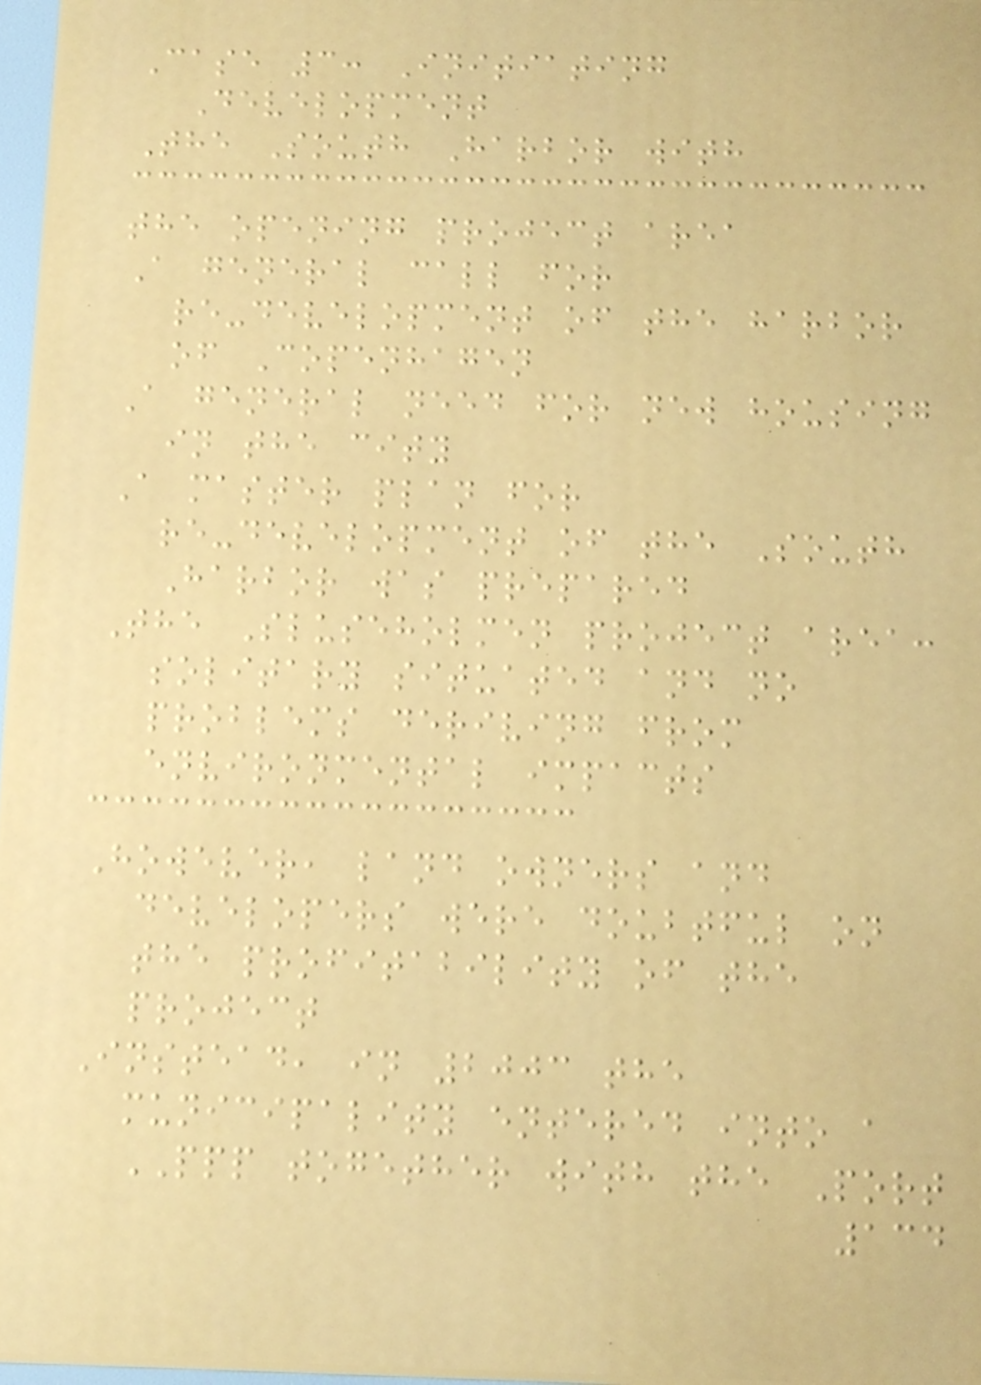Case 3: Initiating
Development
The South Harbor with
the opening project area
A general call for
re-development of the harbor
of Copenhagen
A general need for new housing
in the city
A master plan for
re-development of the South
Harbor was prepared
The Sluseholmen project area:
solitary situated and no
problems deriving from
environmental impacts
However, land owners and
developers were doubtful on
the profitability of the
project
Instead, in 2003 the
municipality entered into a
PPP together with the Port
134
